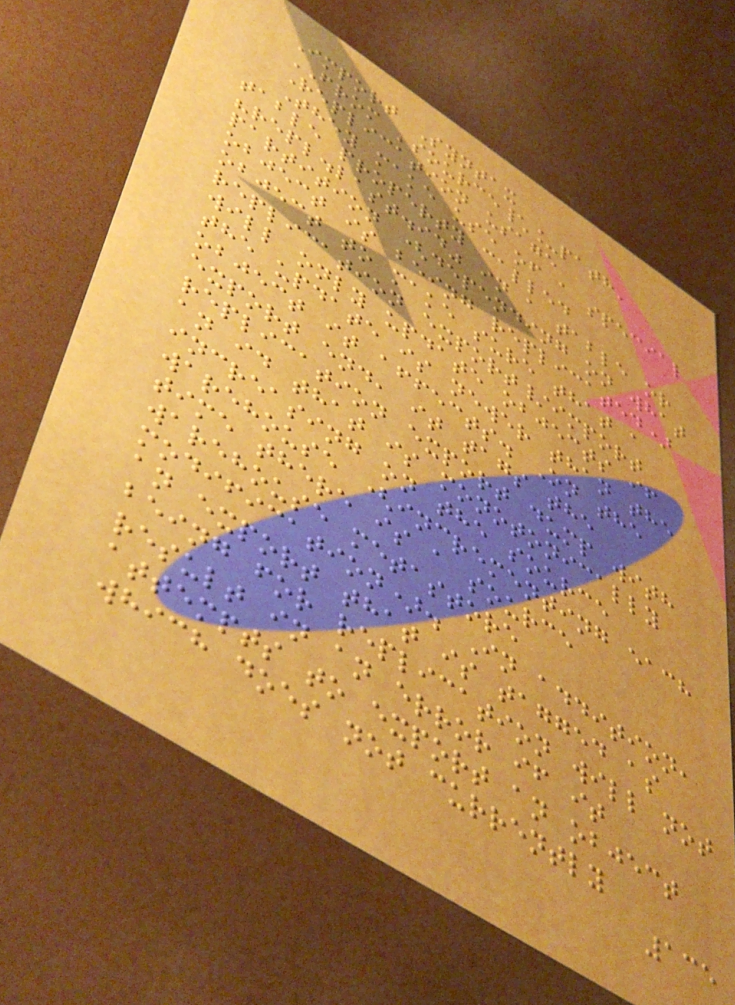Import Syntax
FROM 'source\_path'
Replication usage
They make use of a special
table property called
"repl.last.id" in a table or
partition (depending on what
object is being replicated)
object to make sure that a
replication export/import
will only update objects if
the update is newer than the
object it affects. On the
export end, it tags the
replication export dump with
an id that is monotonically
increasing on the source
warehouse (incrementing each
time there is a source
warehouse metastore
modification). In addition,
an export that is tagged as
being for replication will not
result in an error if it
attempts to export an object
which does not currently
135
